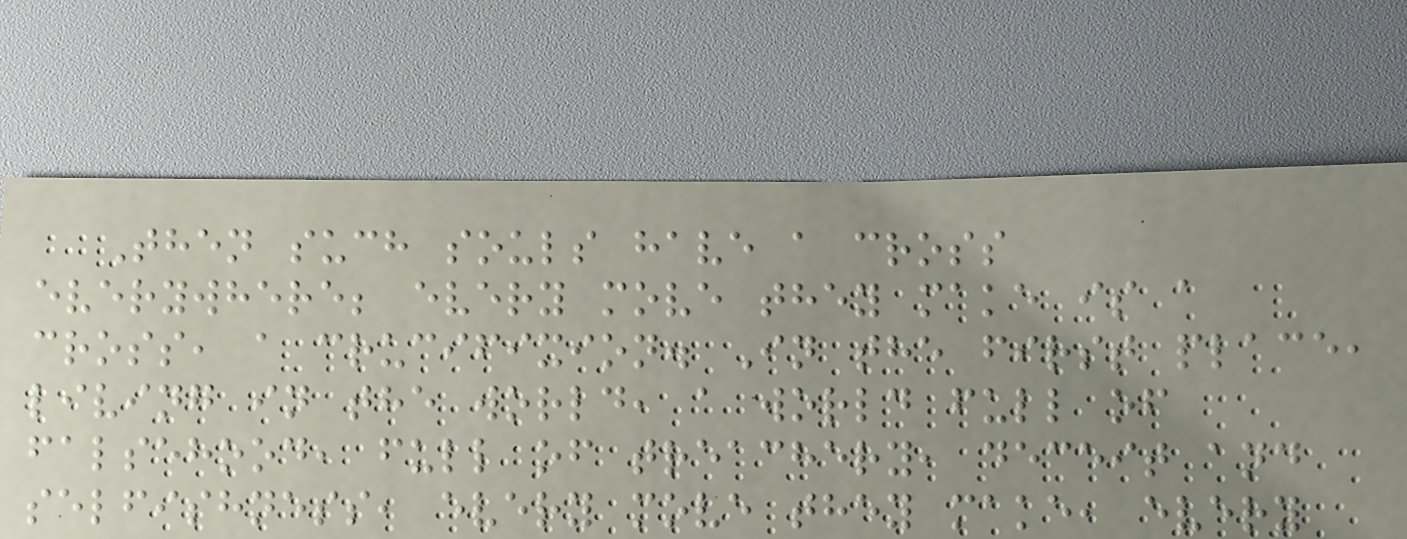Then such souls have a cross
everywhere; every move they make is a
cross, a crucifixion. In the first place,
living in the world, a world full of
falsehood, full of treachery, deceit and
selfishness, every move they make, every
